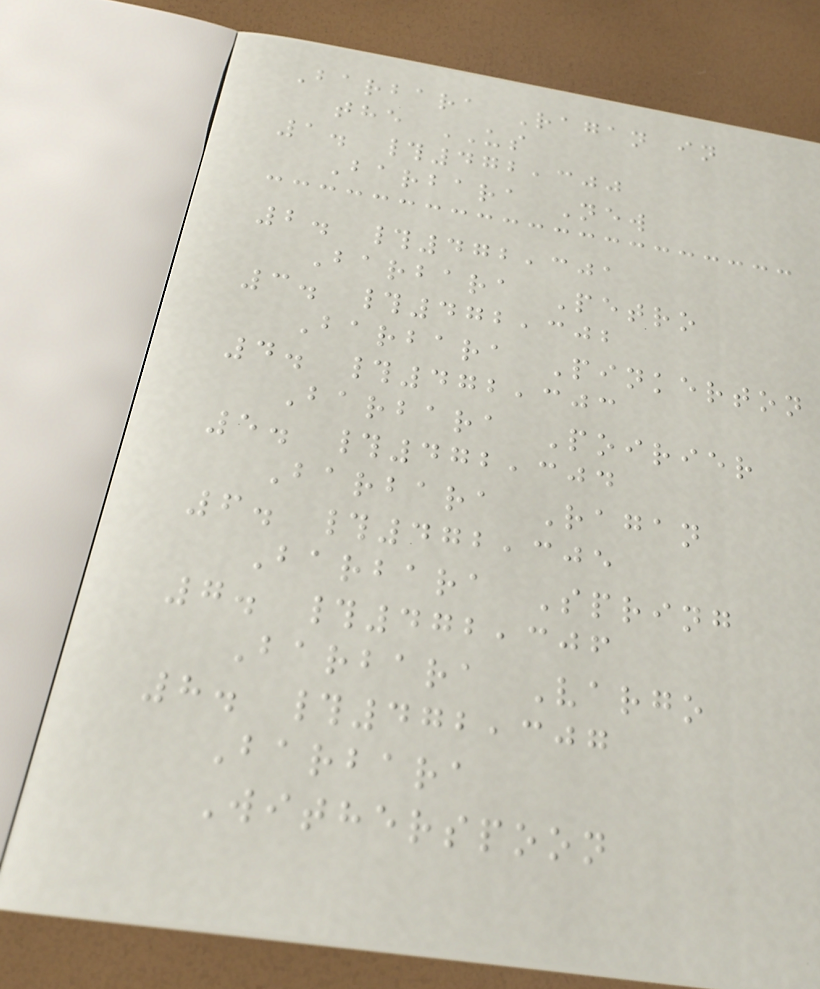Barbara Ragan in
the US
1. #472,300
Barbara New
2. #472,301
Barbara Petro
3. #472,302
Barbara Pinkerton
4. #472,303
Barbara Poirier
5. #472,304
Barbara Ragan
6. #472,305
Barbara Spring
7. #472,306
Barbara Vargo
8. #472,307
Barbara
Witherspoon
